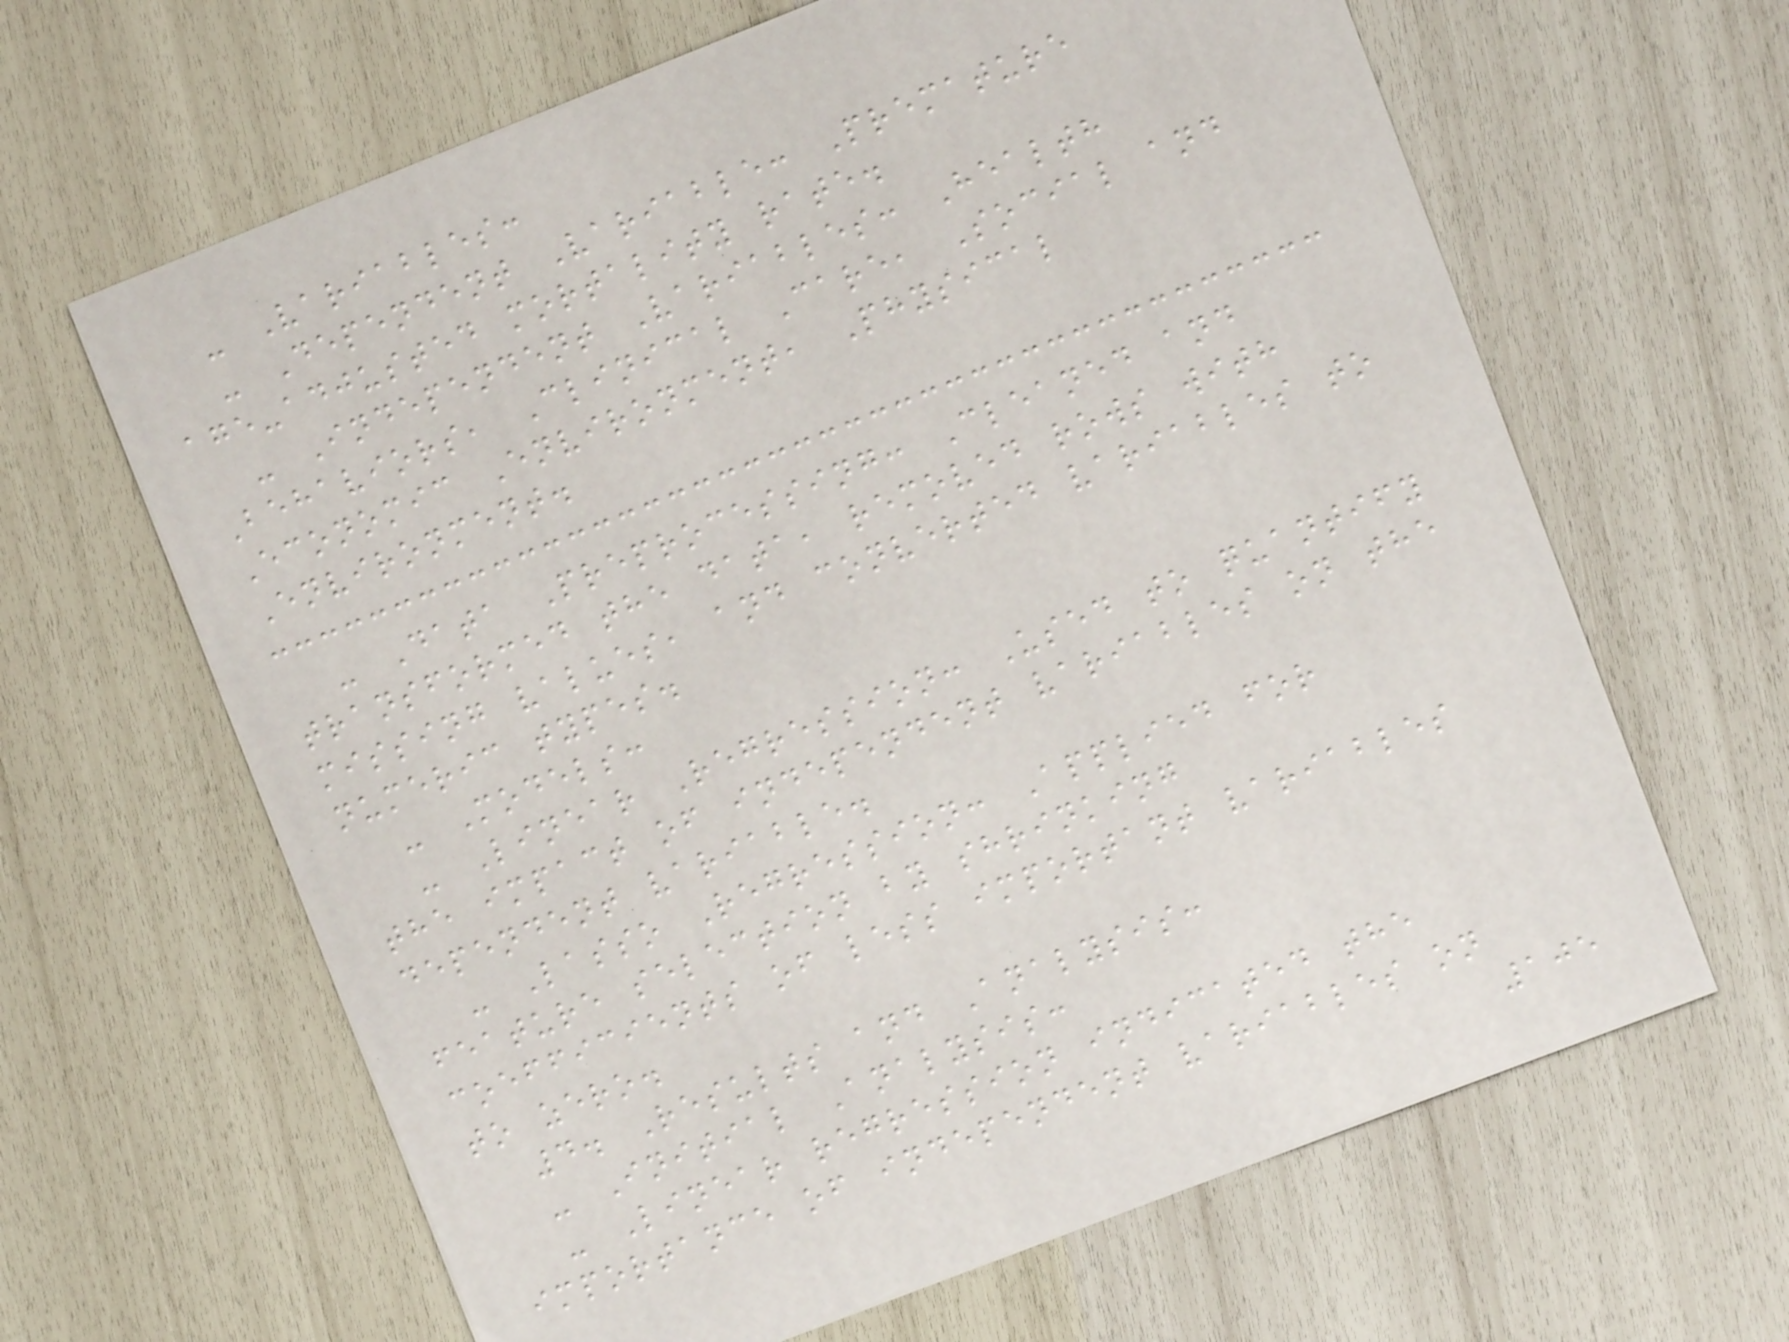- Variables:
- Dependent Variable: Premature
age-adjusted mortality rate.
- Independent Variables: Health
Behaviors, Clinical Care, Social and
Economic Environment, Physical
Environment.
- Data Preprocessing: Cleaned and
transformed the data, removed rows with
missing values, and converted variables to
numeric types.
- Models:
- Linear Regression: Used to quantify
the impact of independent variables on the
dependent variable.
- Lasso Regression: Applied for
feature selection by shrinking
coefficients of less important variables
to zero.
4. Results and Analysis:
- Initial Analysis:
- Linear regression indicated the
importance of independent variables on
105
